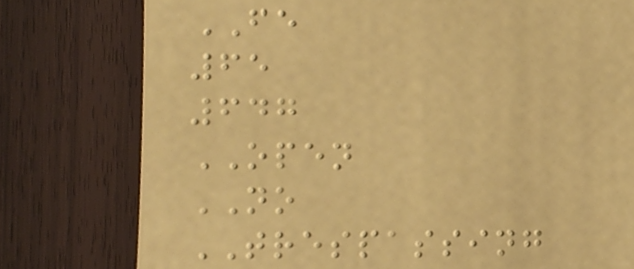FE
65
647
OPEN
NO
TRESPASSING
